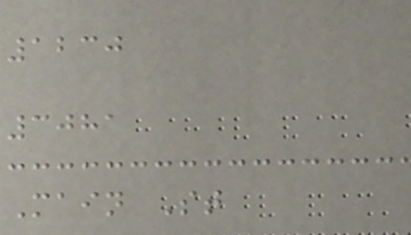1230
3081
Main St
